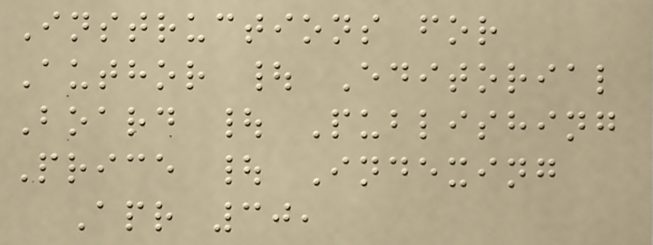Instructions for
Author | Editorial
Board | Publishing
Price | Indexing
Apr 30,
